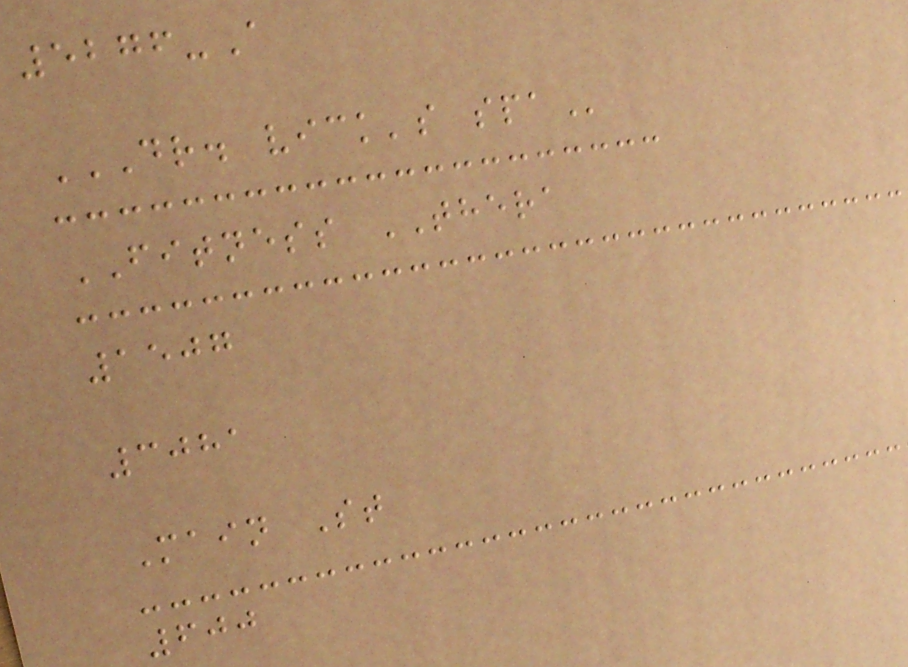5276-A
DR. VICK'S SPA
FITNESS THERA
1507
3081
Main St
600
